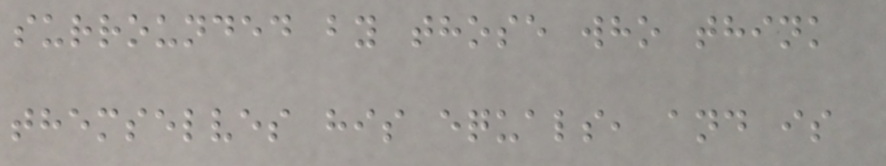surrounded by those who think
themselves his equals, and is
